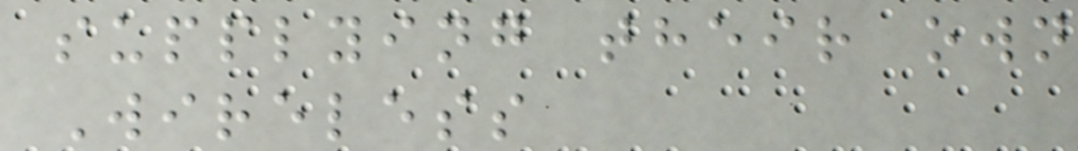supplying their own
Wireless
